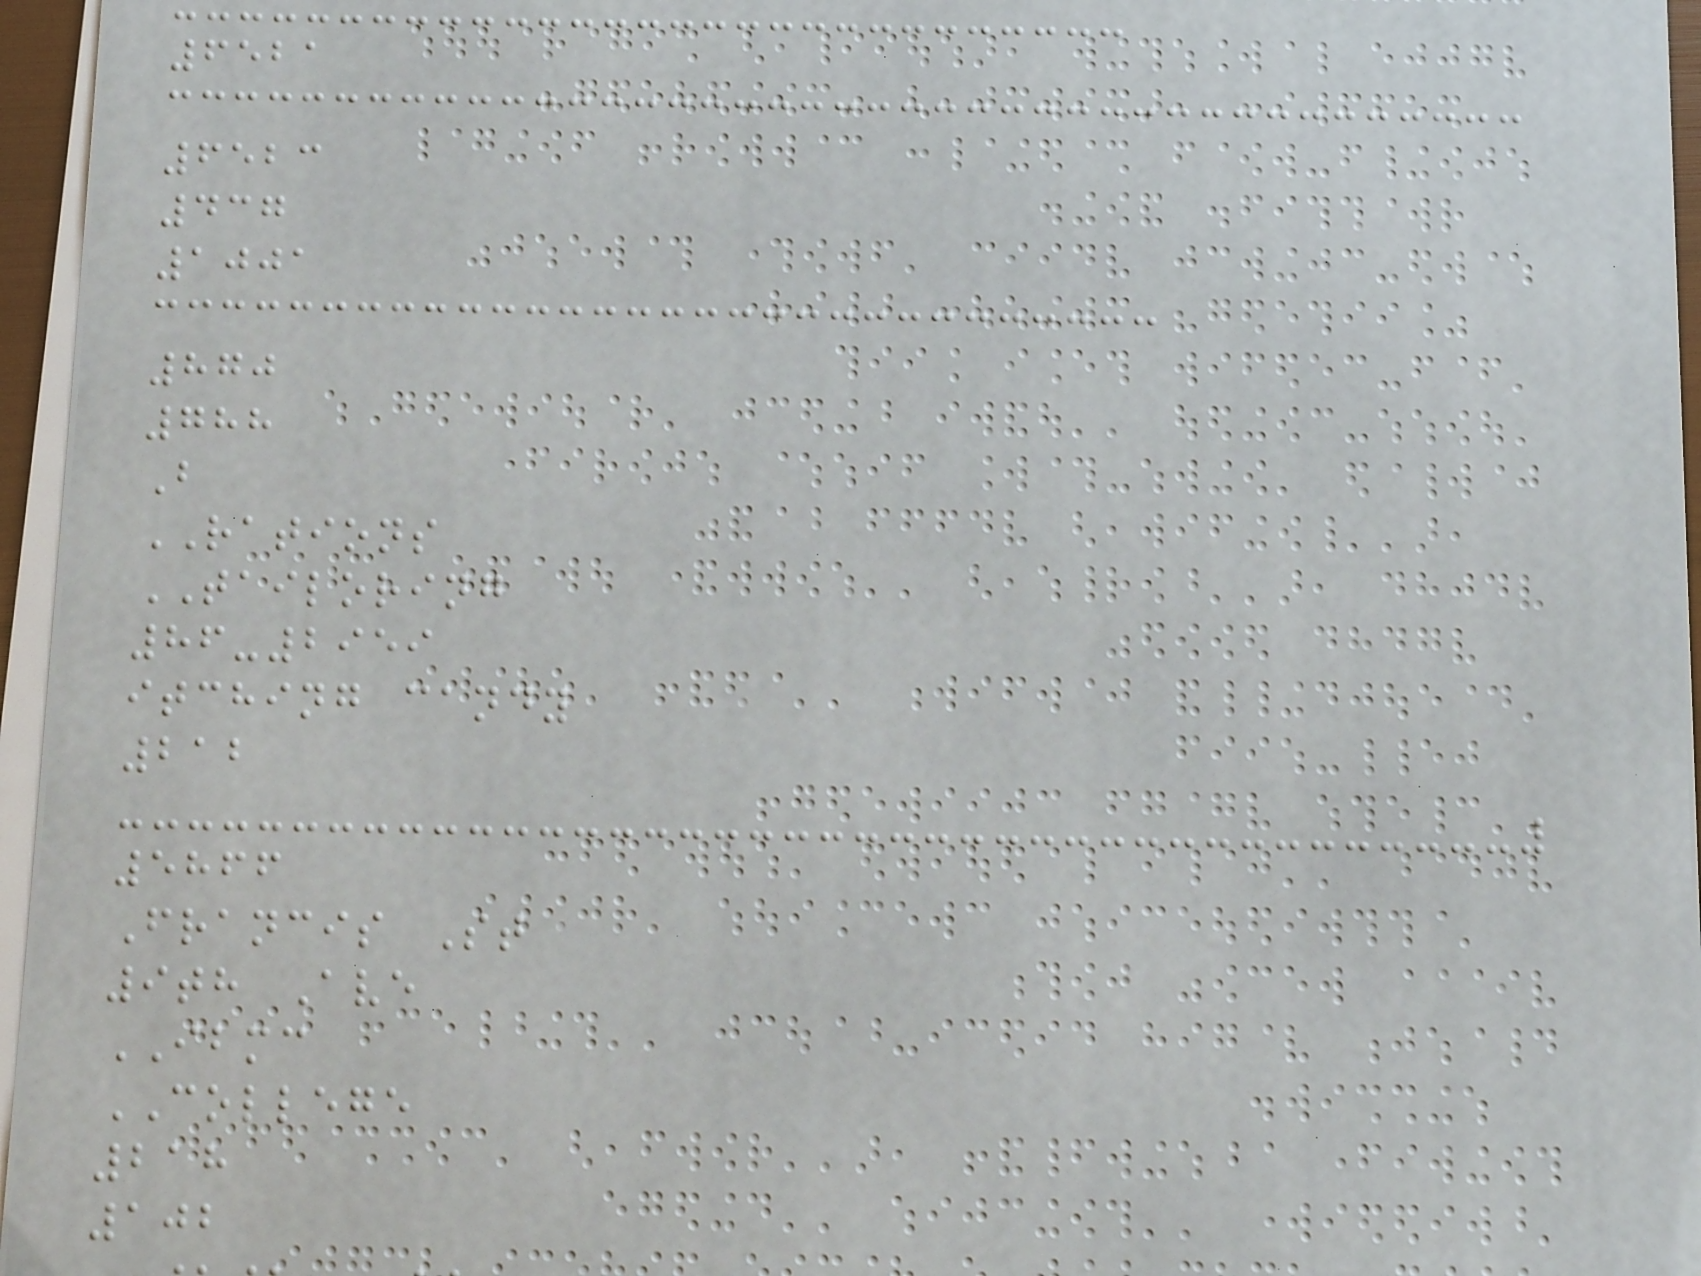6521
6523
437
1001
870
788
B
RATIONS
TAILORING
86-2959
itching candy
212
5866
Francis St
9th Ave
IBMC
COLLEGE
218
102
